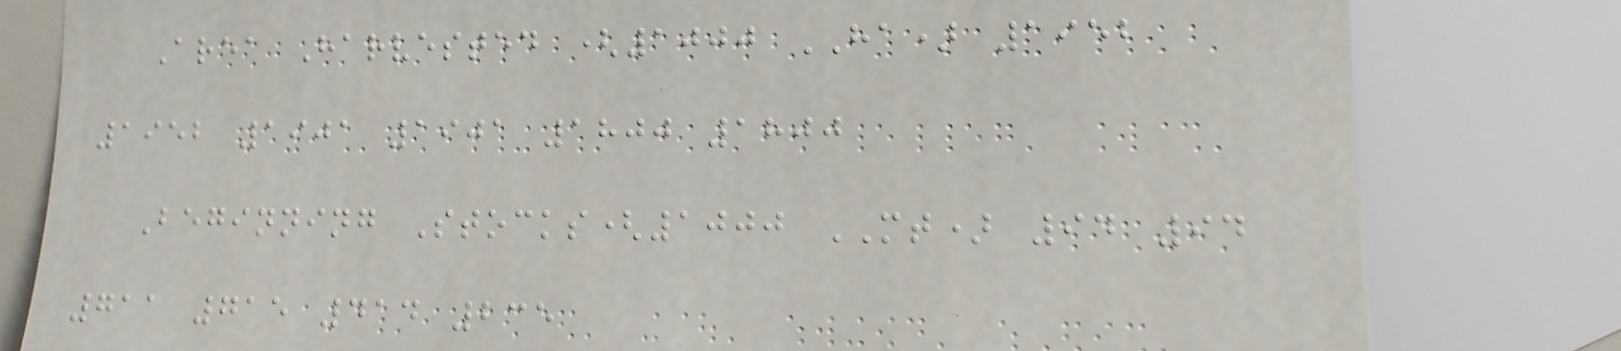Area Harvested (1000 HA) 1952
1952 1901 1901 1800 1800
Beginning Stocks(1000 MT) 94 94
711 715 414 235
